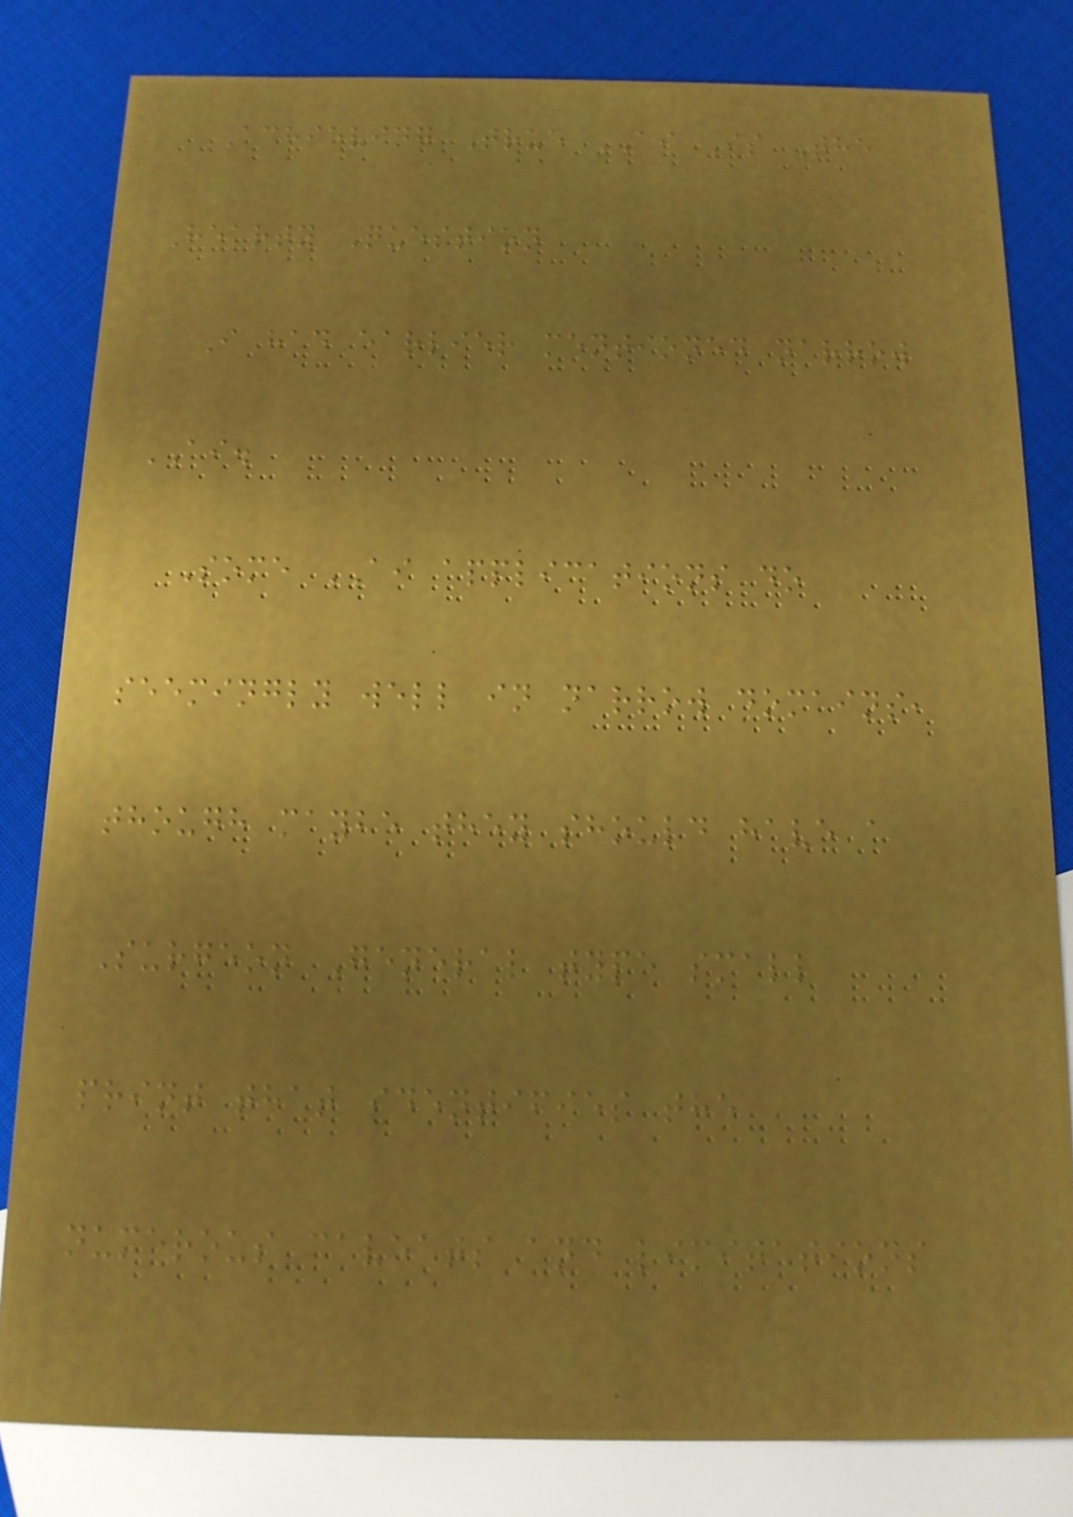Achieving True AI Is The
Hearty Question
I had earlier mentioned narrow
AI.
Some AI applications do
seemingly well in narrow domains,
though maybe they should have a
Surgeon General type small
print that identifies the
numerous caveats and limitations
